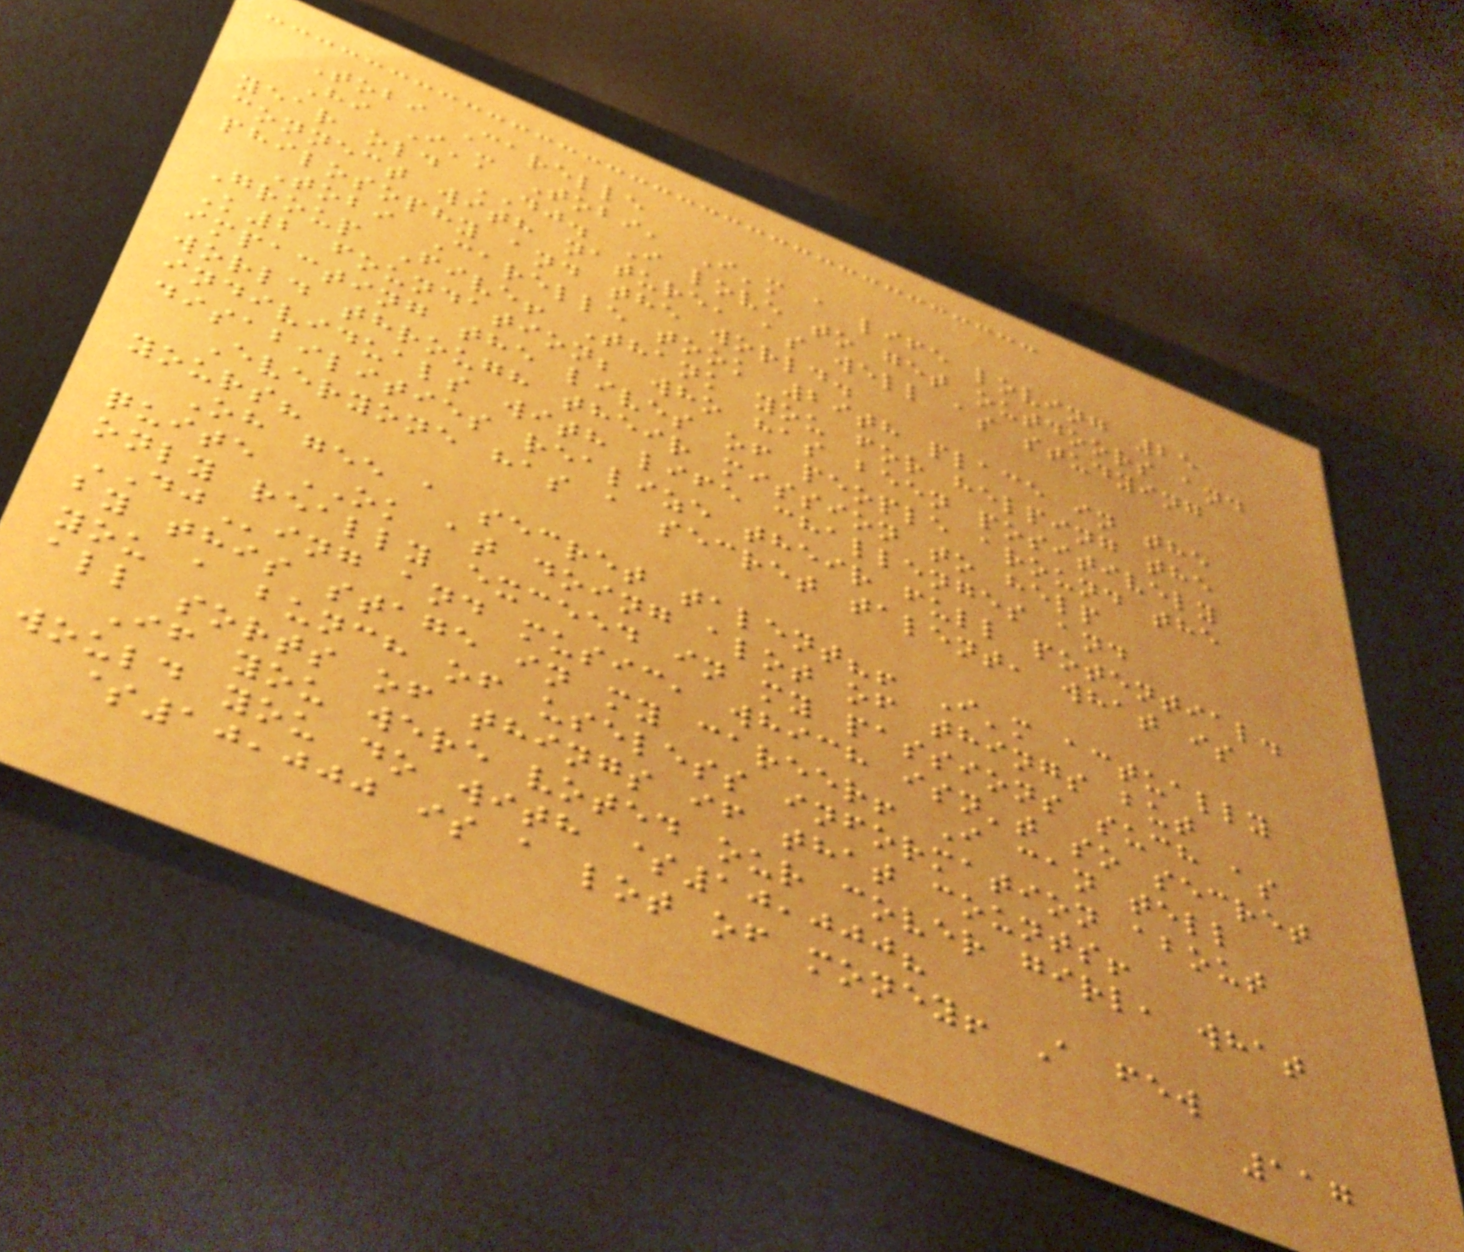Tobi Carelle
Hi I'm Tobi, I'm a life loving 25
year old DJ. I love to get outdoors and
connect with nature, as well as studying
philosophy and the world.
Tobi Carelle took 29th place in the
Group Five! Thank you for helping the
K2 foundation; who has been positively
impacting the lives of people around the
world through their mission to help
individuals with life challenges and
disabilities realize their full potential.
Everyone has a secret talent, what is
yours?
Oh gee a secret talent?! I'm actually
quite OK at doing alot of things but
only really exceed in my passions such as
DJing and music, which isn't so secret
by this stage in my career! I can tell
you a bunch of useless information about
all sorts of things if that counts!
If you were voted our cover girl, what
would you do with $10,000?
$10,000 is a lot of money! A few
117
